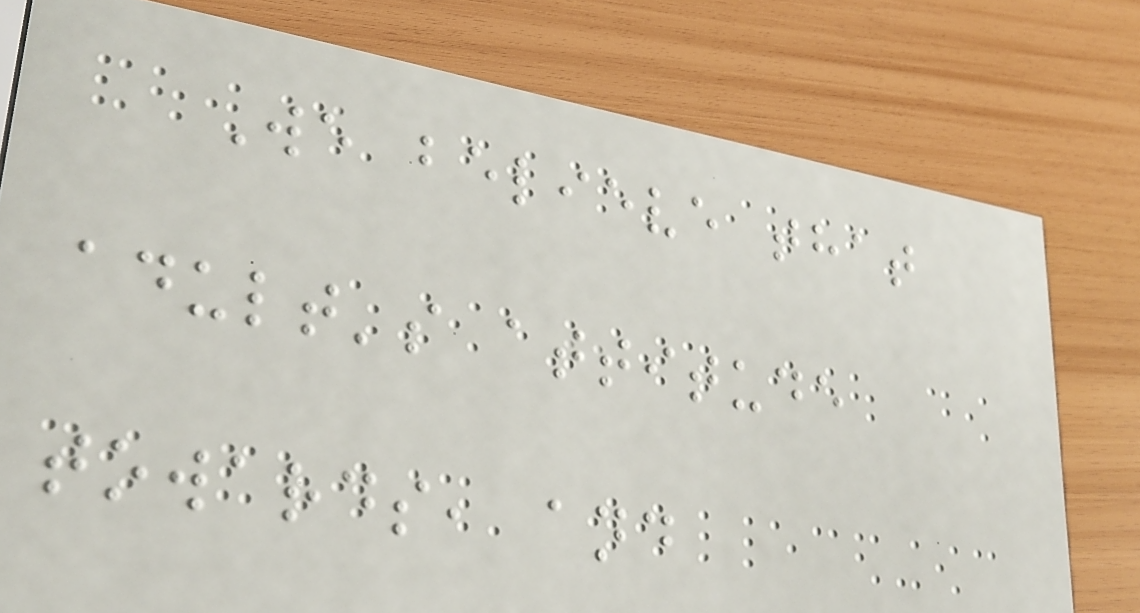We believe that
adult's attitude
towards, and
